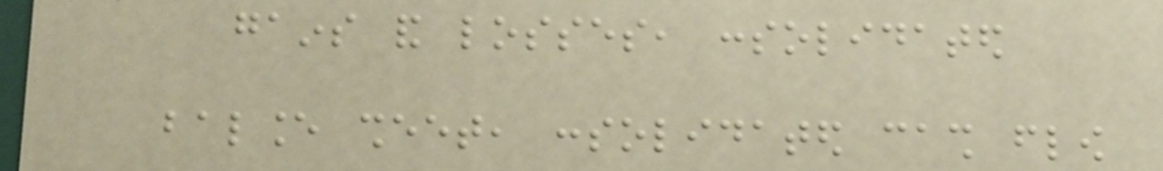gains and losses, consolidated
balance sheet, consolidated cash flow
